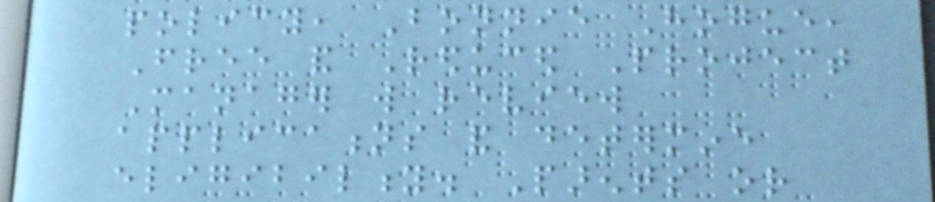policy, Bonnie Hogue,
Free and Reduced Project
Manager will review
applications and determine
eligibility. Parents or
